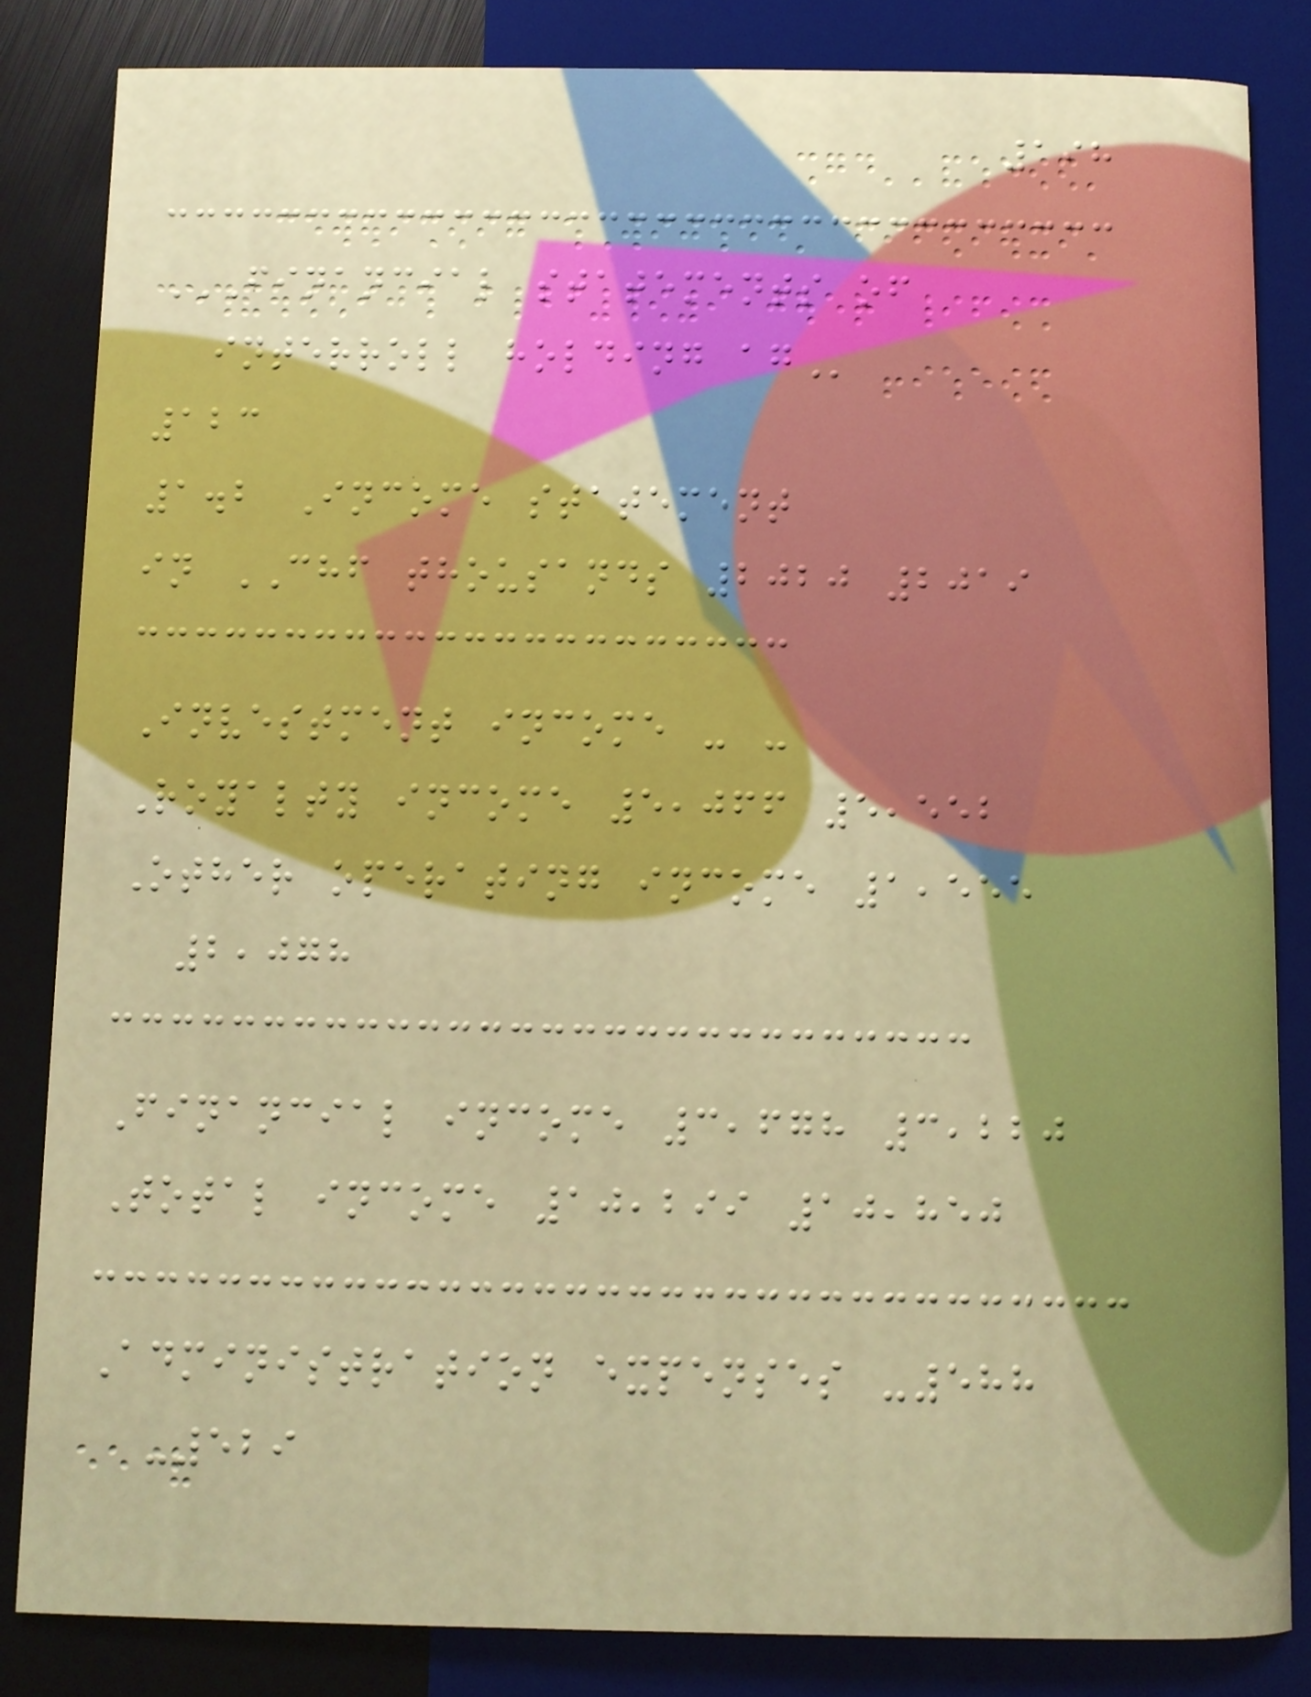198
FINANCIAL STATEMENTS OF
INTERROLL HOLDING AG
123
1.2 Income statement
in CHF thousands 2020 2019
Investment income - -
Royalty income 5,066 5,552
Other operating income 1,555
2,078
Financial income 3,678 3,220
Total income 10,299 10,850
Administration expenses -588
-529
